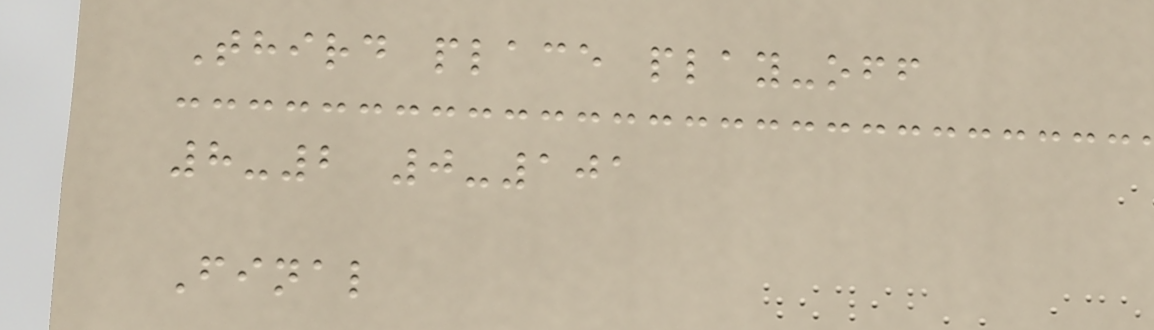Third place play-off
8-2 0-101
Final
